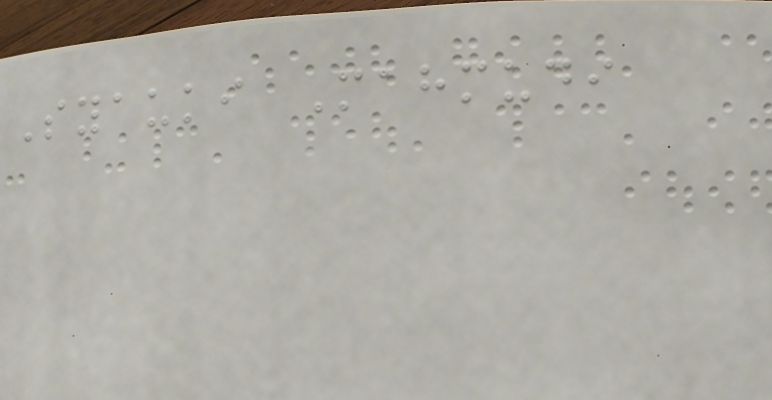Syauki Mahmudi
